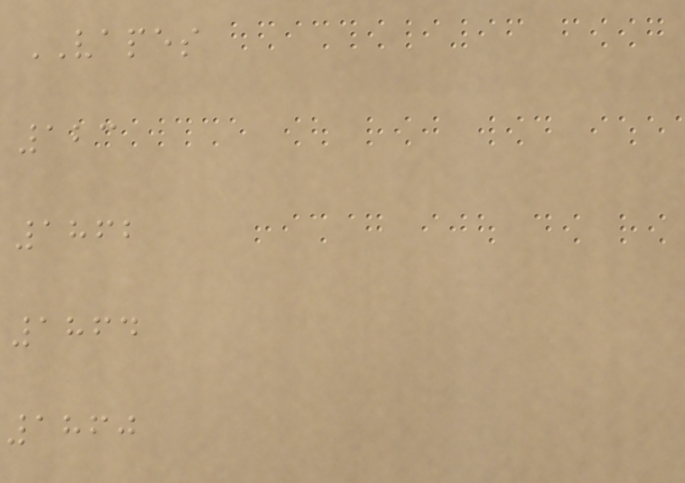VAPES
123
1862
1864
1860
